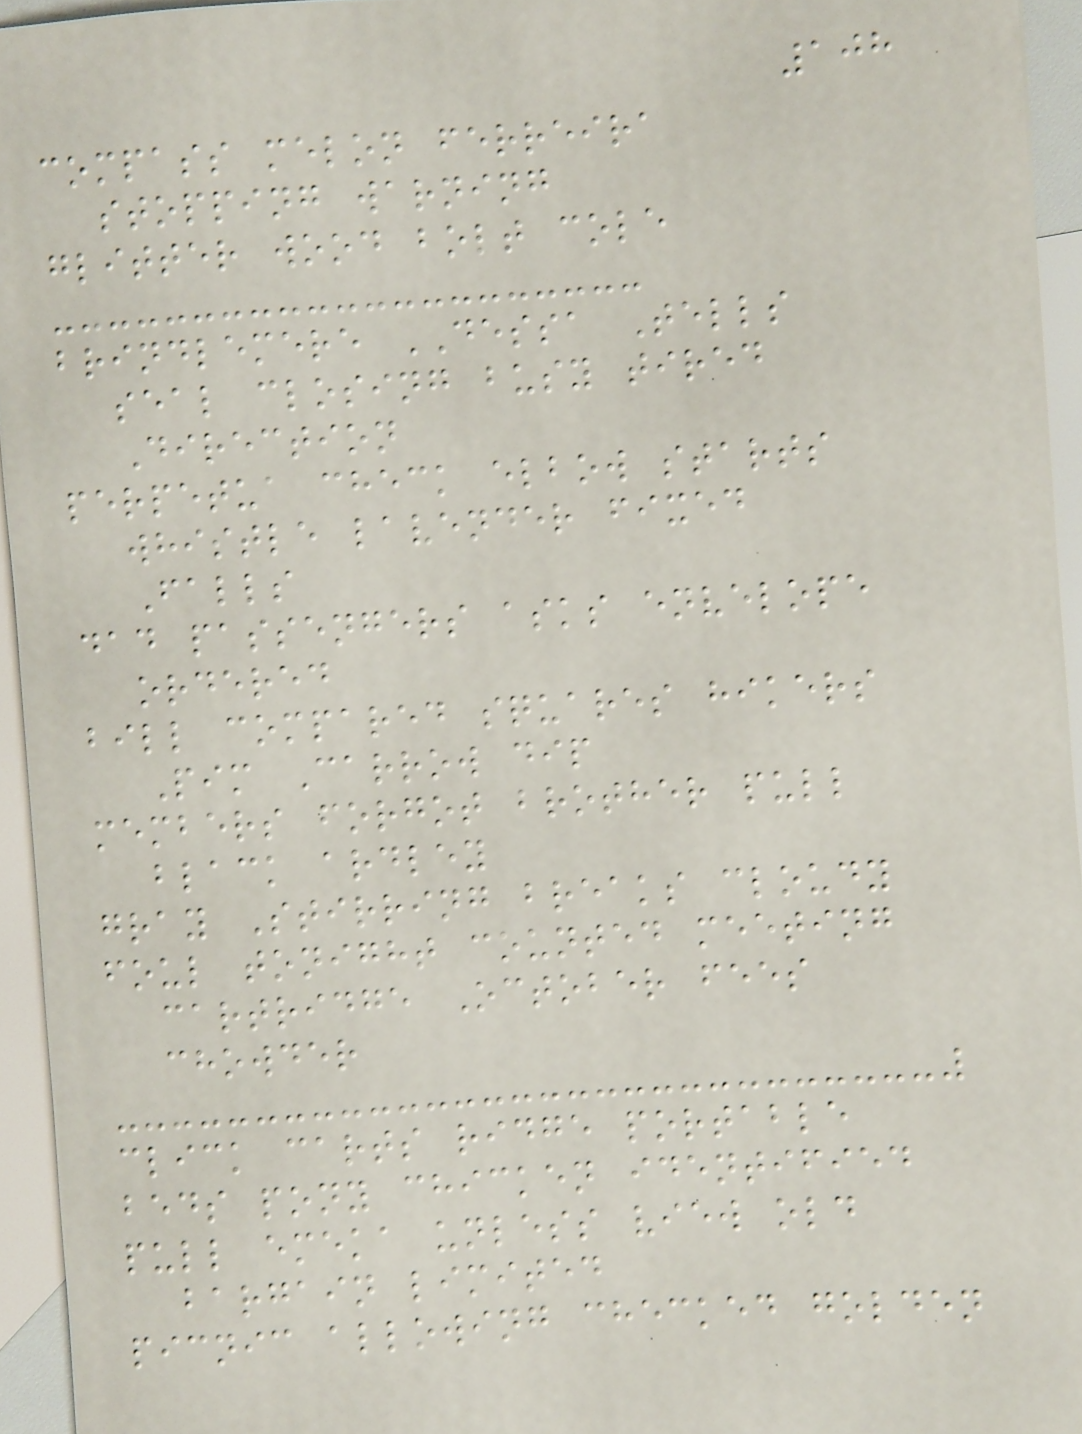108
compass melon ferreira
stopping warning
glitter wood bolt cole
brindlemere DESSA Tells
seal closing busy tired
Direction
perpetua check elbow starts
whistle lavender fixed
Falls
dad passengers asks envelope
ordered
bill compared squares hikers
Pim Carrow dip
members forgot brother pull
black ardley
gray Stirring breaks cloudy
foul tonight counted meeting
cartridge October fees
chowder
click carts ridge portable
beds pony chicken identified
pull emeka unless view old
bargain limited
picnic allowing checked golden
